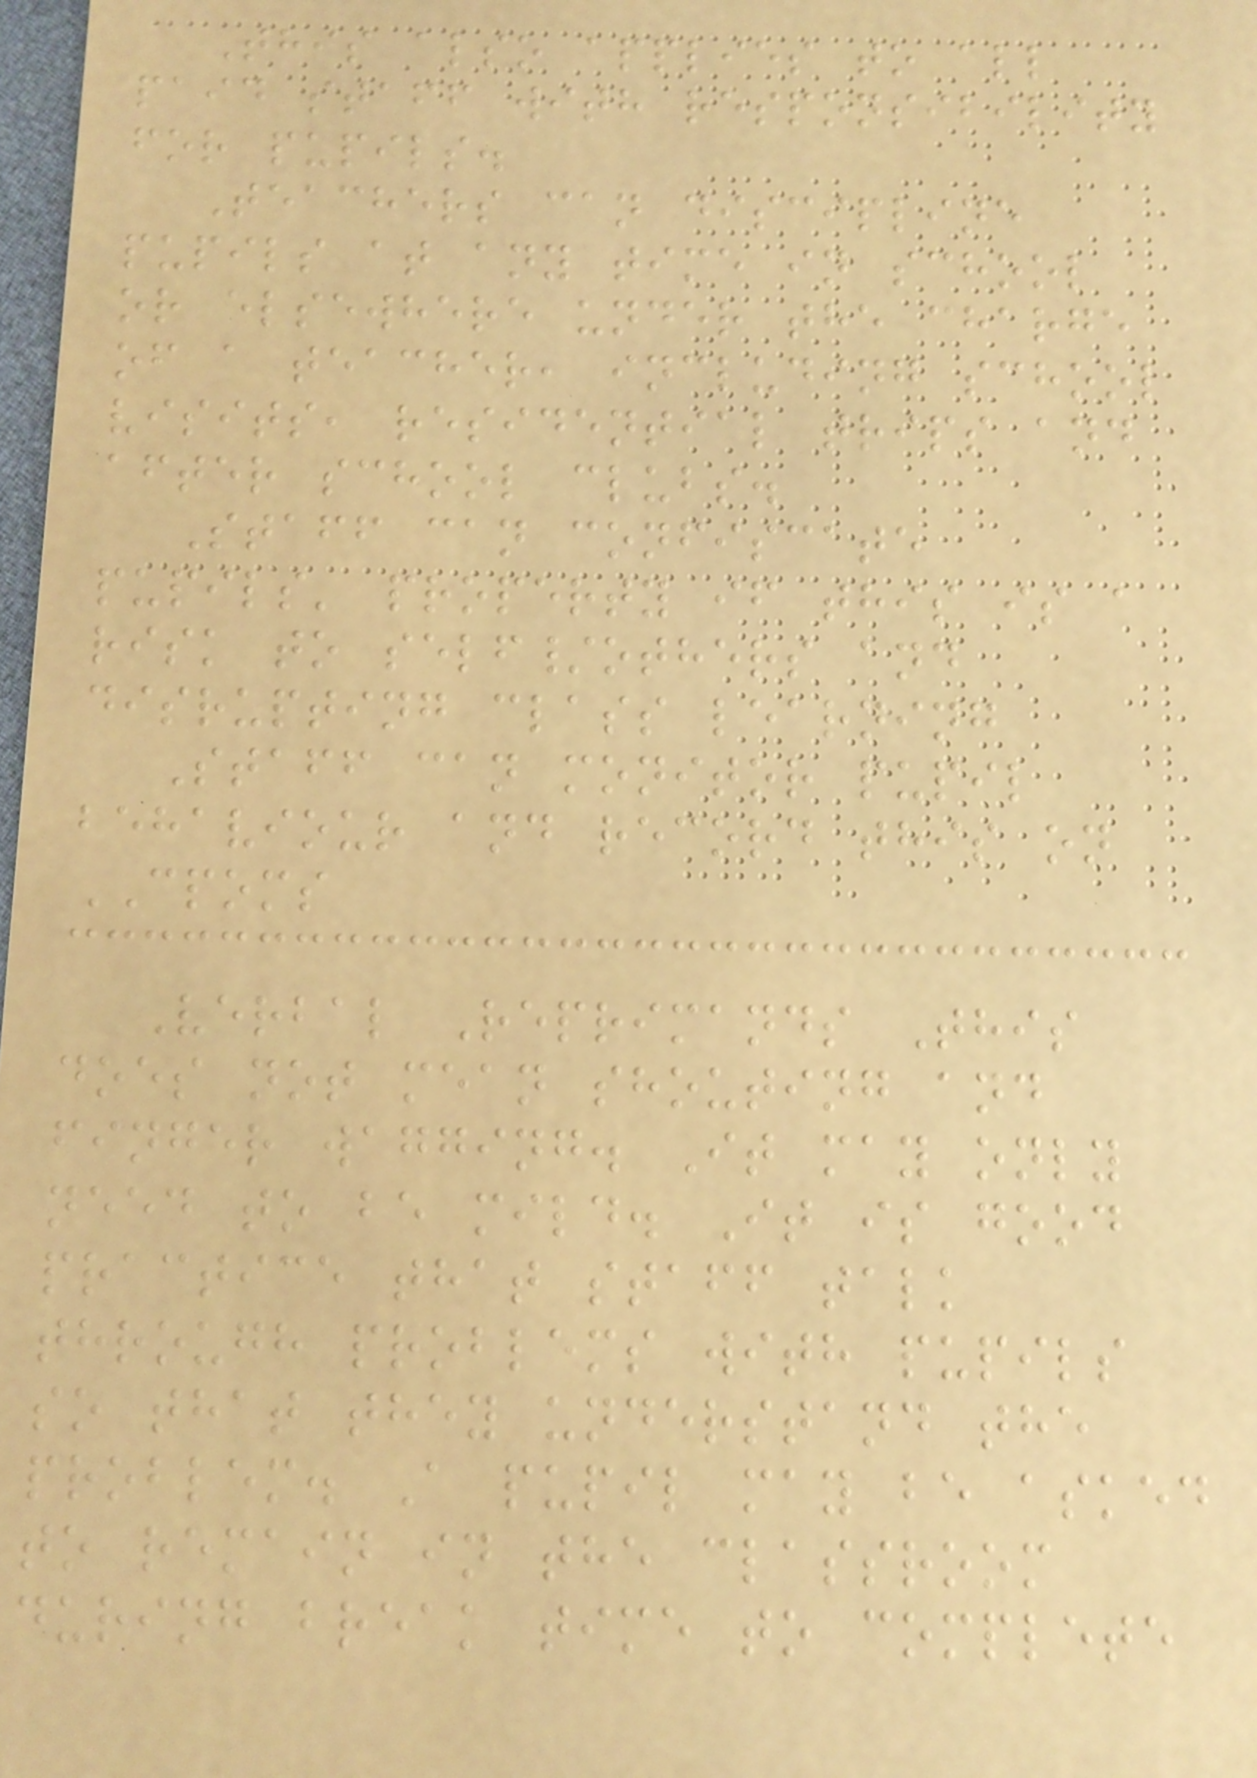This also applies to all
paid staff with responsibility
for pupils.
Teachers can discipline
pupils at any time in school
or elsewhere under the charge
of a teacher, including school
visits, residential trips and
after school clubs.
Staff can confiscate
pupils' property if this is a
risk to self/others and
disrupting class learning
Staff can monitor pupil
behaviour and record this on
CPOMS
Verbal Reprimands This
does not mean shouting and
finger wagging. It may only
need to be mild. It is good
practice that staff talk
through problems with pupils
so that they understand the
problem. A pupil may be asked
to remain in the classroom
during break time to complete
